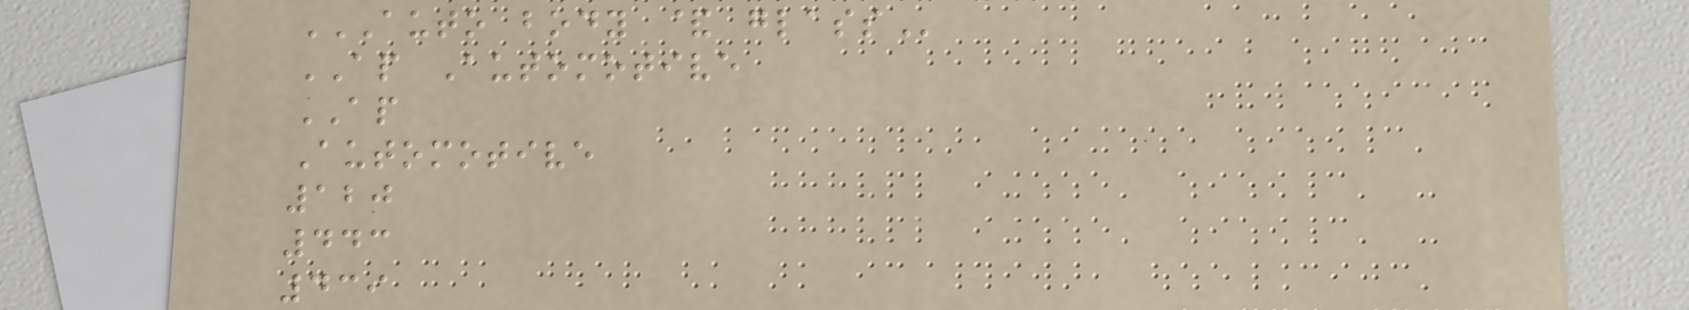AUTO BODY & GLASS
AP Automotive
AP
Automotive
120
443
439
